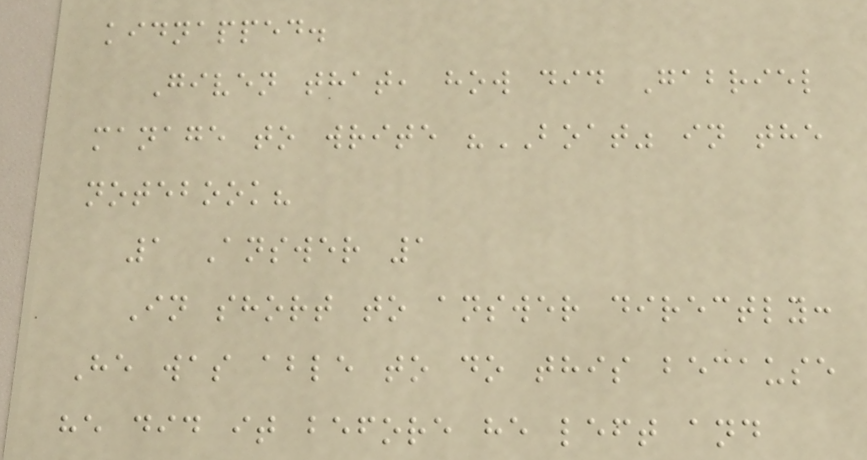kidnapped.
Given that, how did Gabriel
manage to write "BOAT" in the
notebook?
1 Answer 1
In short to answer directly:
He was able to do this because
he did it before he left and
